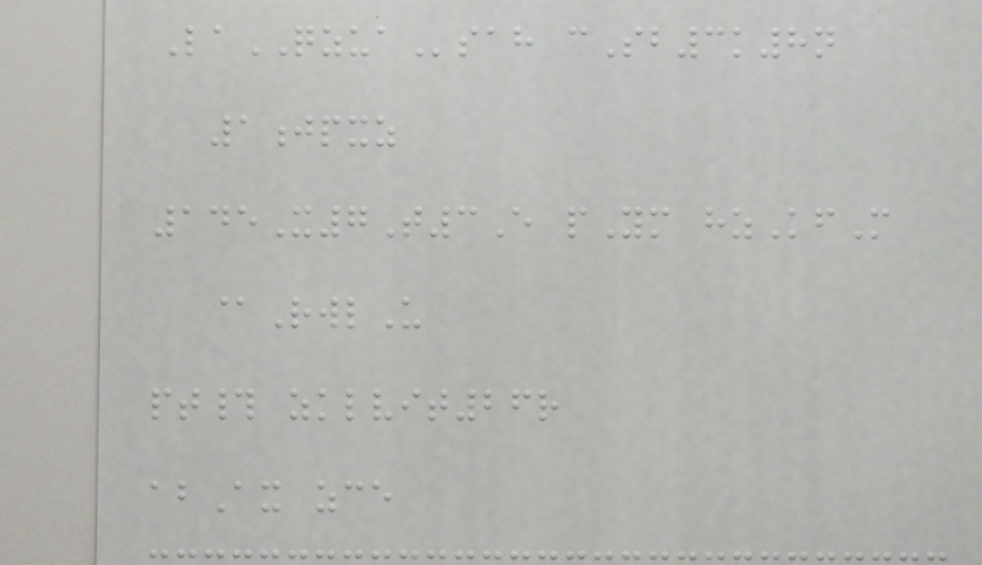LaQZUAsah cSb3k8n
1jpxz
145X7T3E pYm hzKfM
@RwlU
pt# zklvit26r
abAx zce
